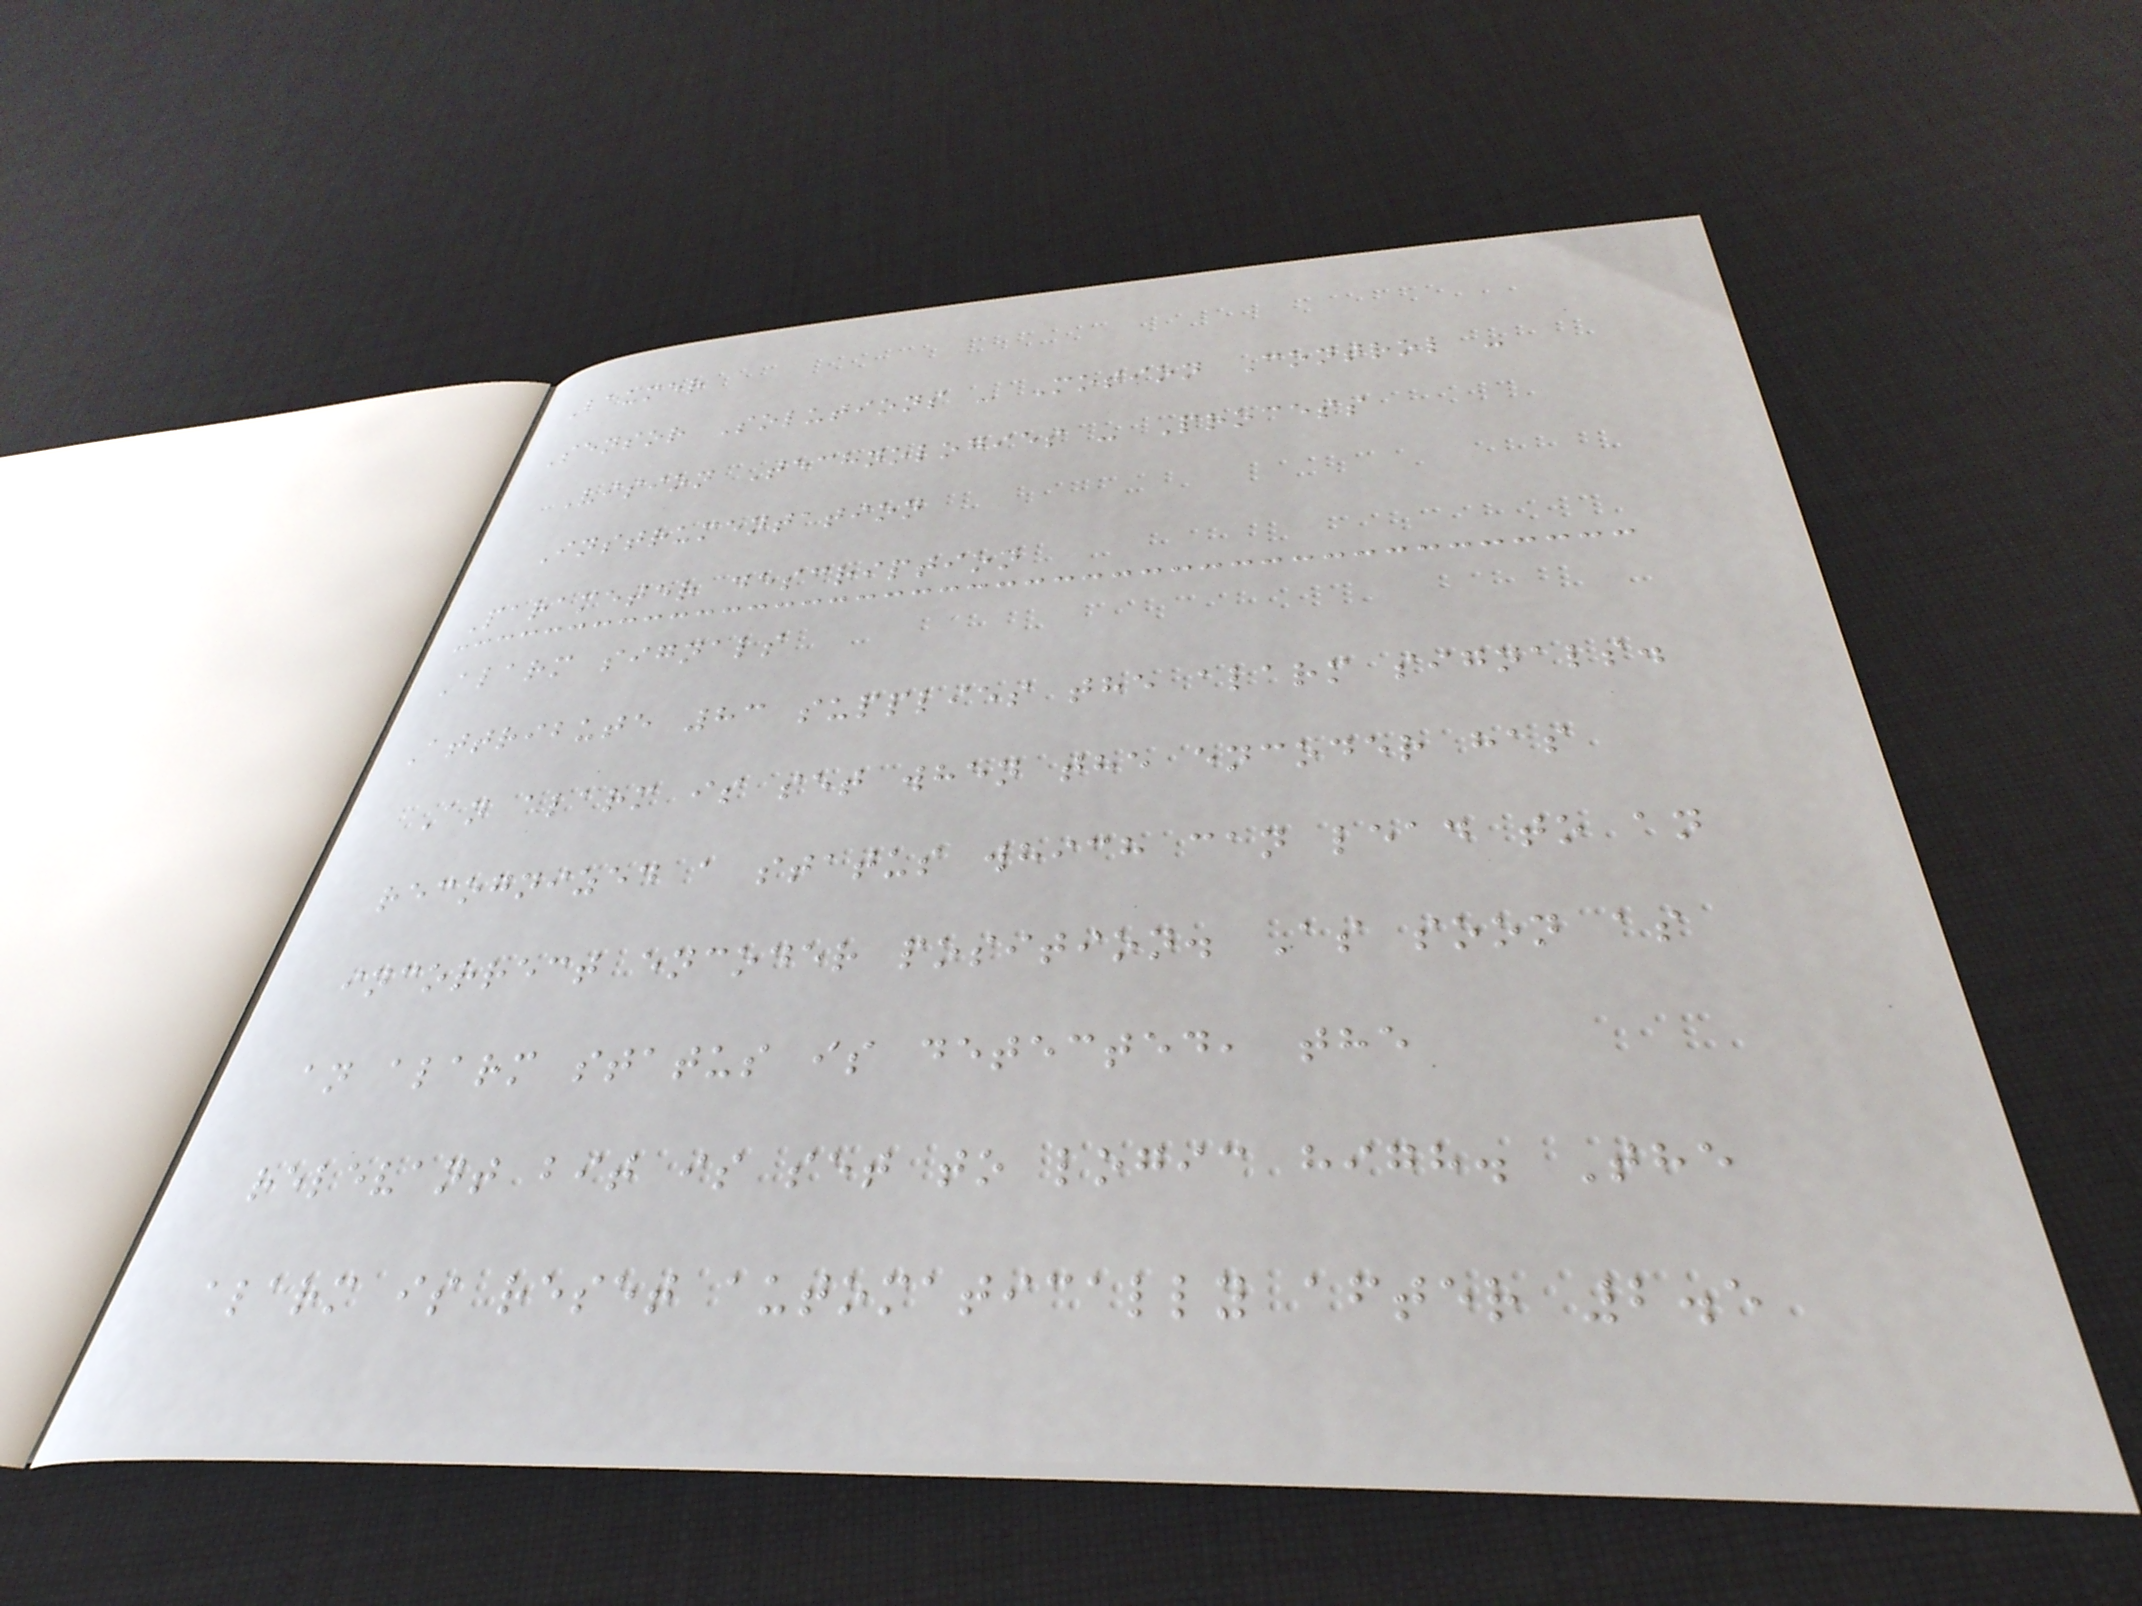Baumer
Sensor Solutions - Motion Control -
Vision Technologies - Process
Instrumentation
Parameter description
Alarm signals
Attribute 83 supplies the alarm signals.
An alarm is set when the encoder has
recognized a status which can lead to an
incorrect encoder position. As soon as
an alarm status is detected, the
relevant bit is set to logic high. The
alarm is reset automatically after 2.5
